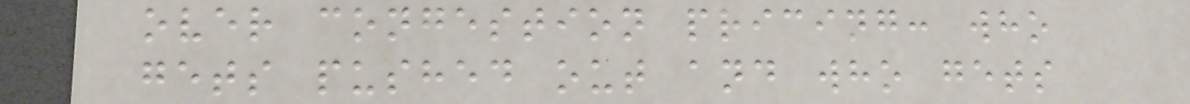over congestion pricing: who
gets pushed out and who gets
